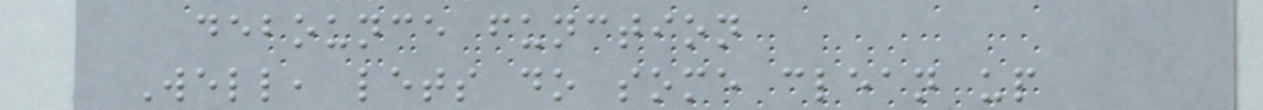debounce function
Well, lets do some clean up
